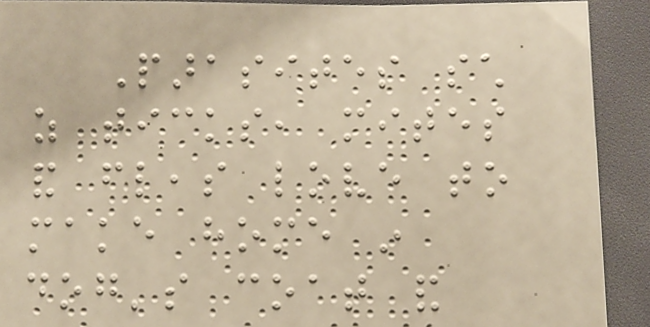Parasites such
as ticks, mites
and fleas love to
make home in
dog's coat and
